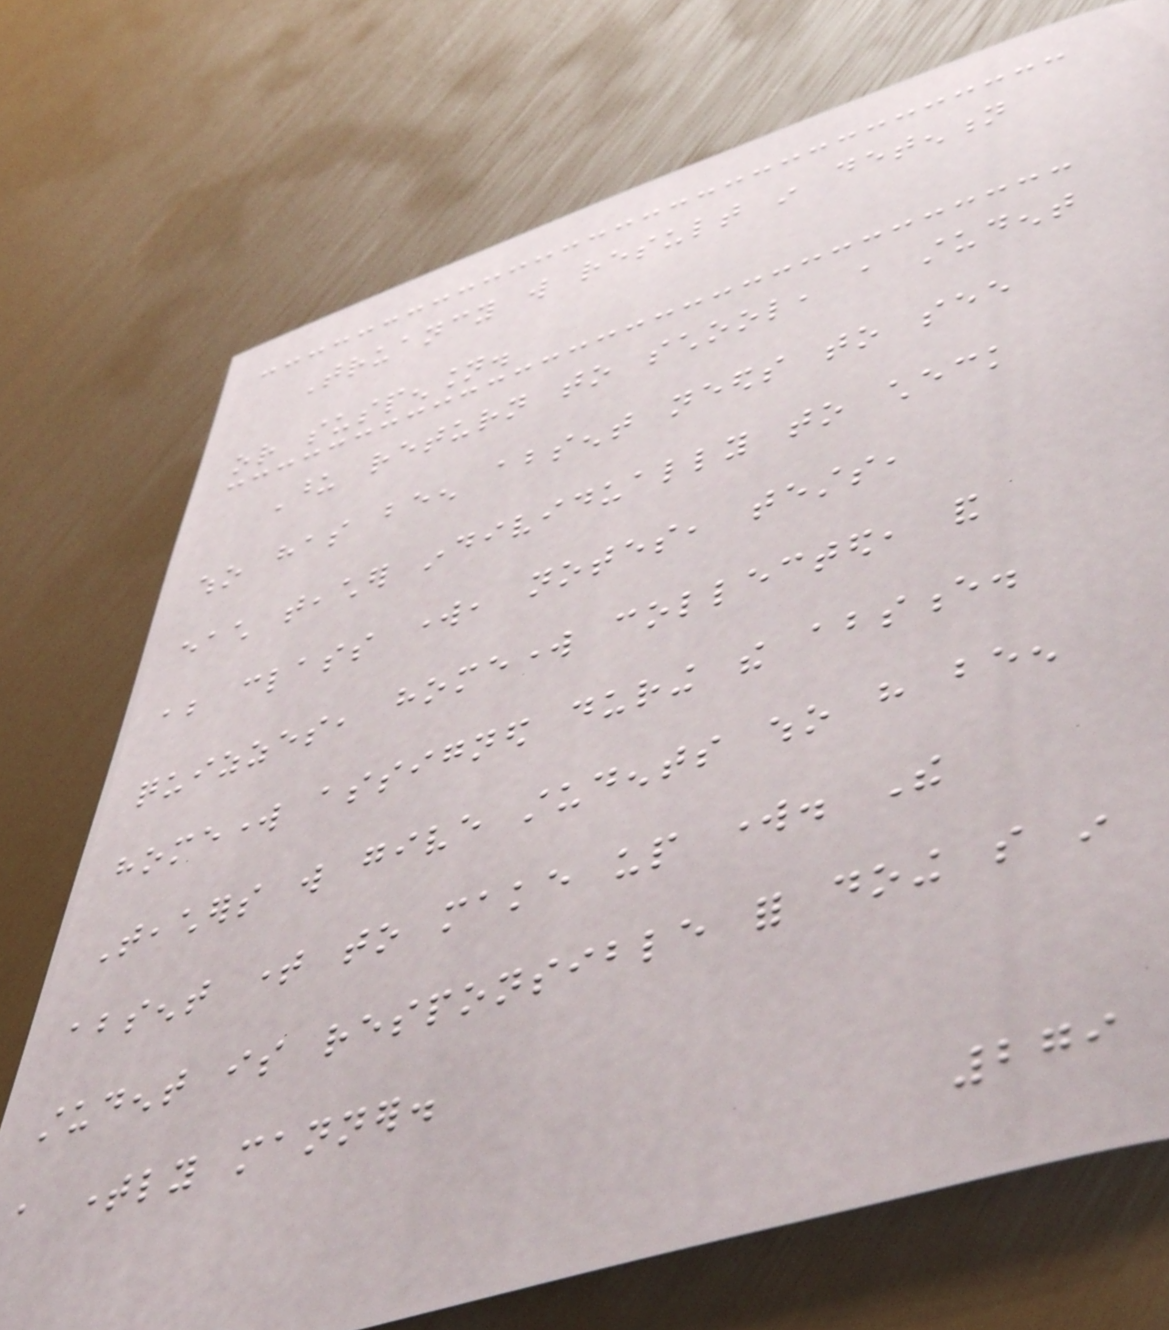Truancy will result in detention
or suspension.
Upon return to school, a student
who has been absent needs to see
each teacher individually to check
about class work, notes, tests,
quizzes, homework collected, and
homework assigned during the absence.
Teachers will give students who have been
absent time to make up work. The
student is responsible for doing so in
a timely manner.
279
